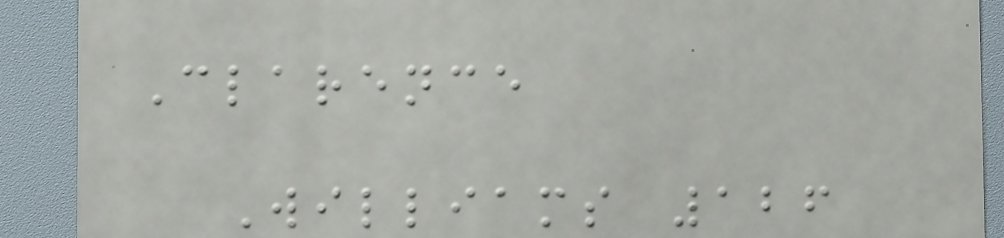Clarence
Williams 126
